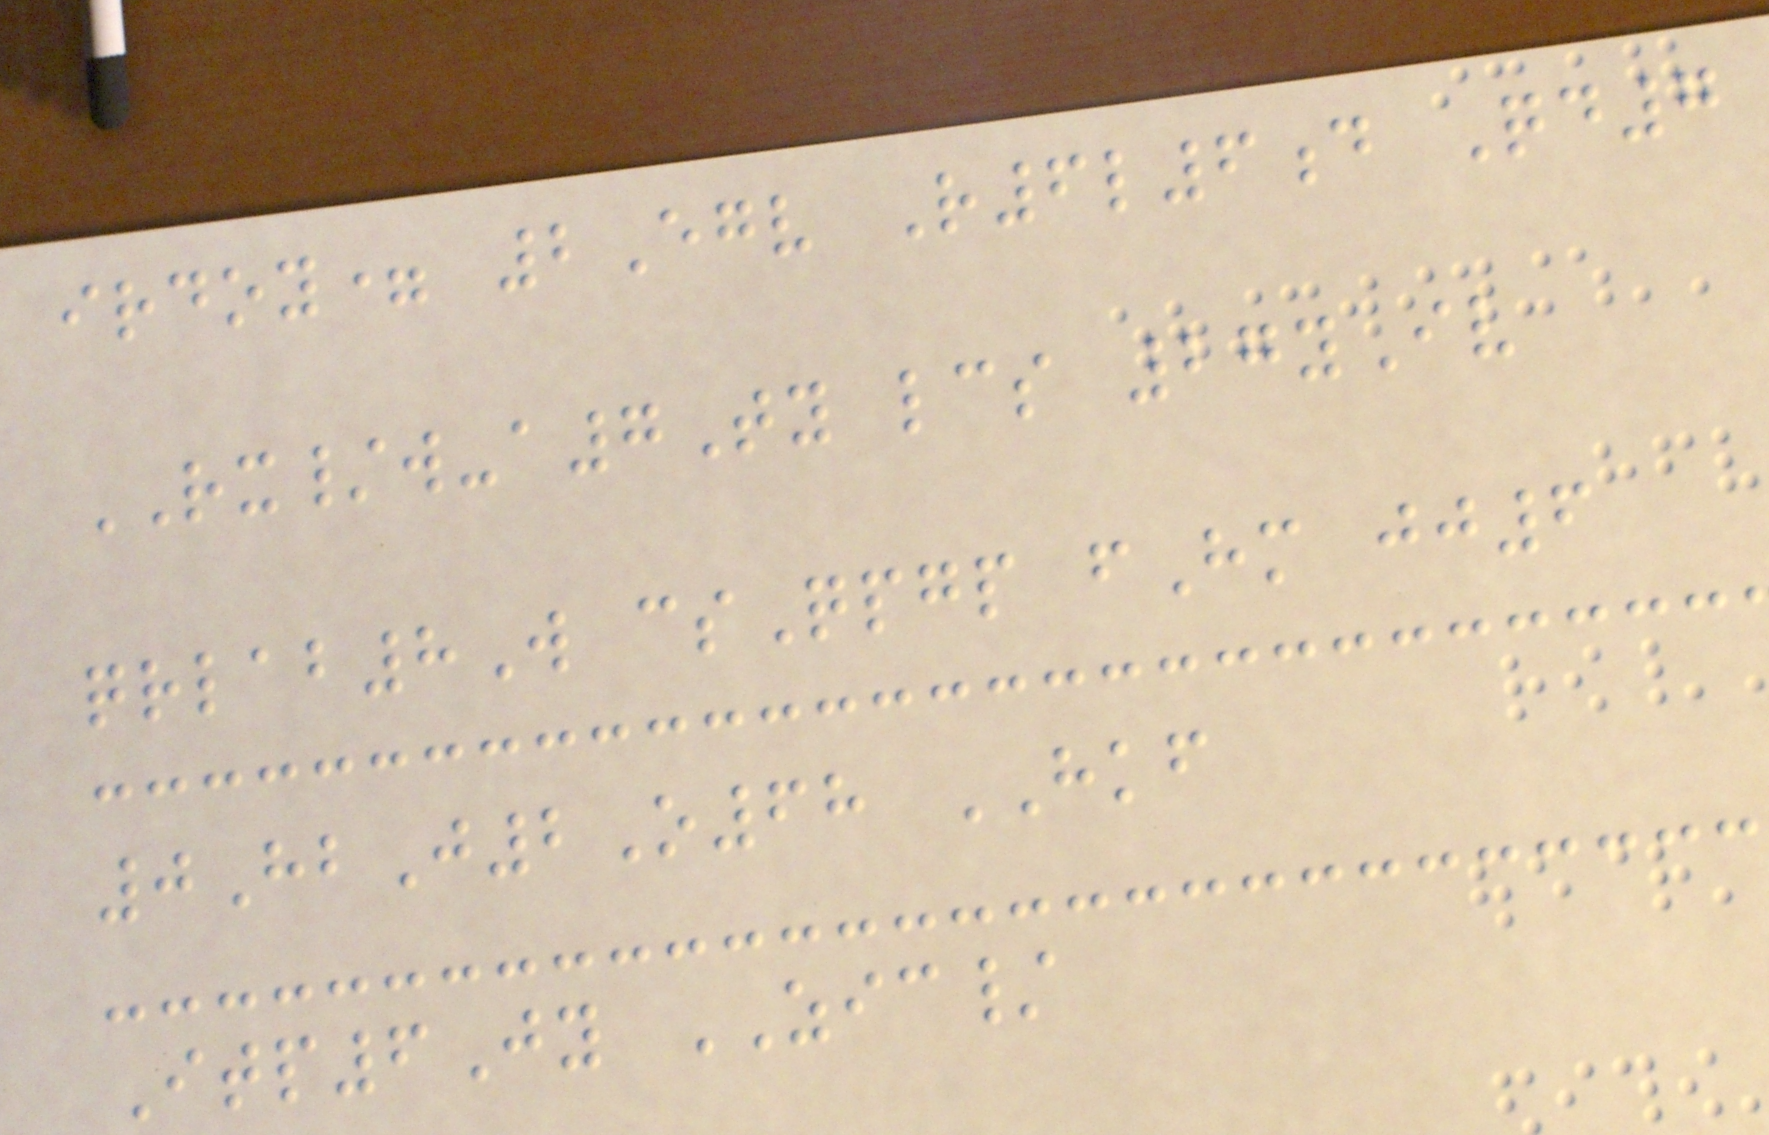irdoy= 2Egv R6l6d Qd7
RX/w-a7Ty lcs 27yIv
qrlab8W csQpgp fHm jj6
0HbJ2O68 HKF
Itp6Jy ZIC/
